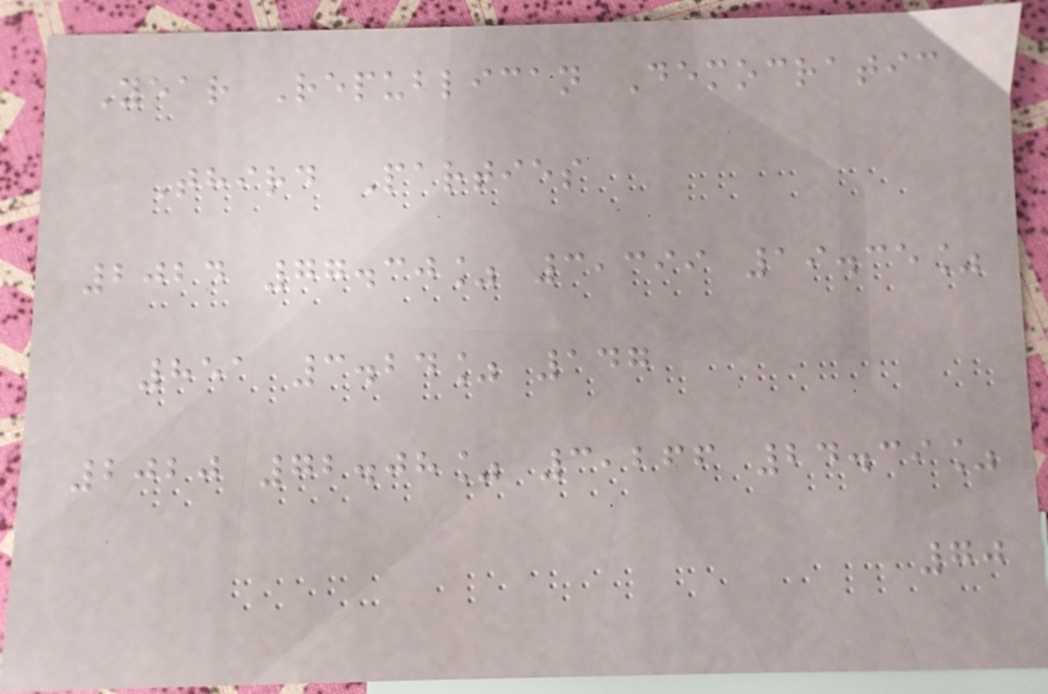Year Republican Democratic
Third Parties
2024 77.30% 3,399 19.35%
851 3.24% 147
2020 72.08% 3,266 24.39%
70
